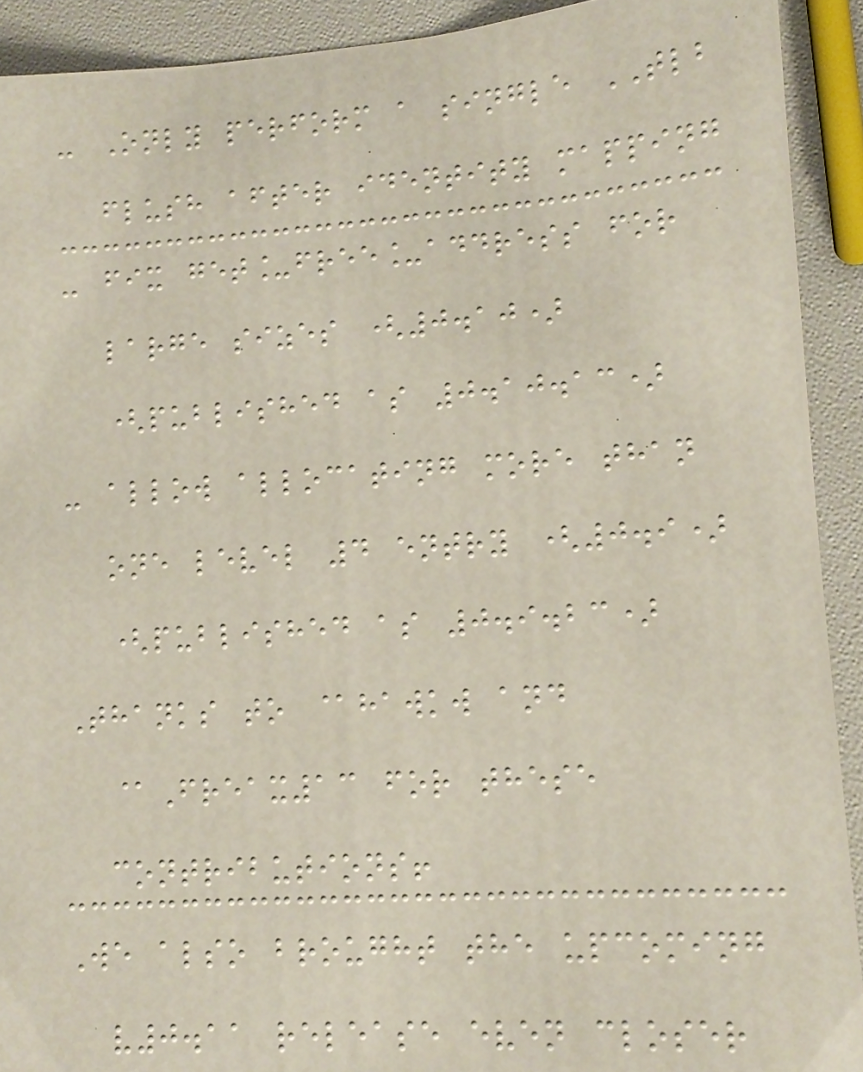- Only perform a single TLB
flush after identity mapping
- fix get_free_address for
large sizes (0.10)
(published as 0.10.13)
- allow allocating more than
one level 4 entry (0.9)
(published as 0.9.23)
Thanks to @hawkw and
@Freax13 for these
contributions!
We also brought the upcoming
v0.11 release even closer
